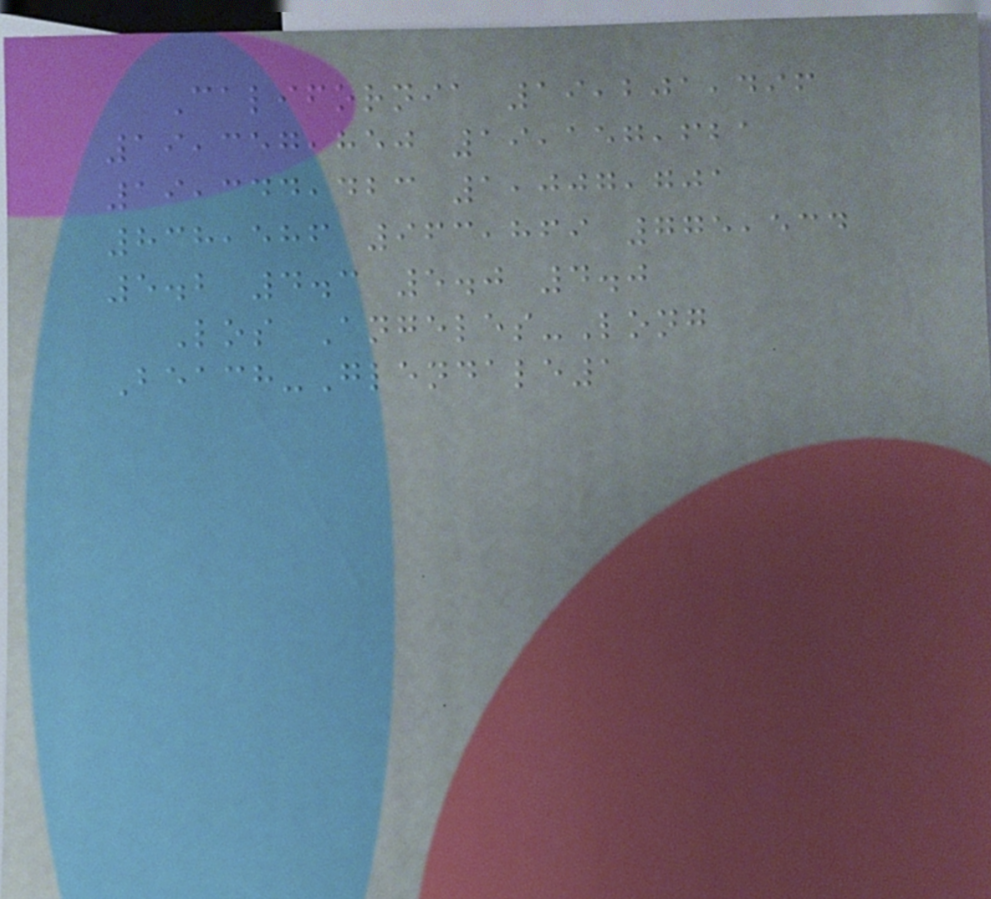California 19,201,496
19,357,850 19,157,621
19,344,423 1,007,701
838,586 963,869 775,534
5.2 4.3 5.0 4.0
Los Angeles-Long
Beach-Glendale1
